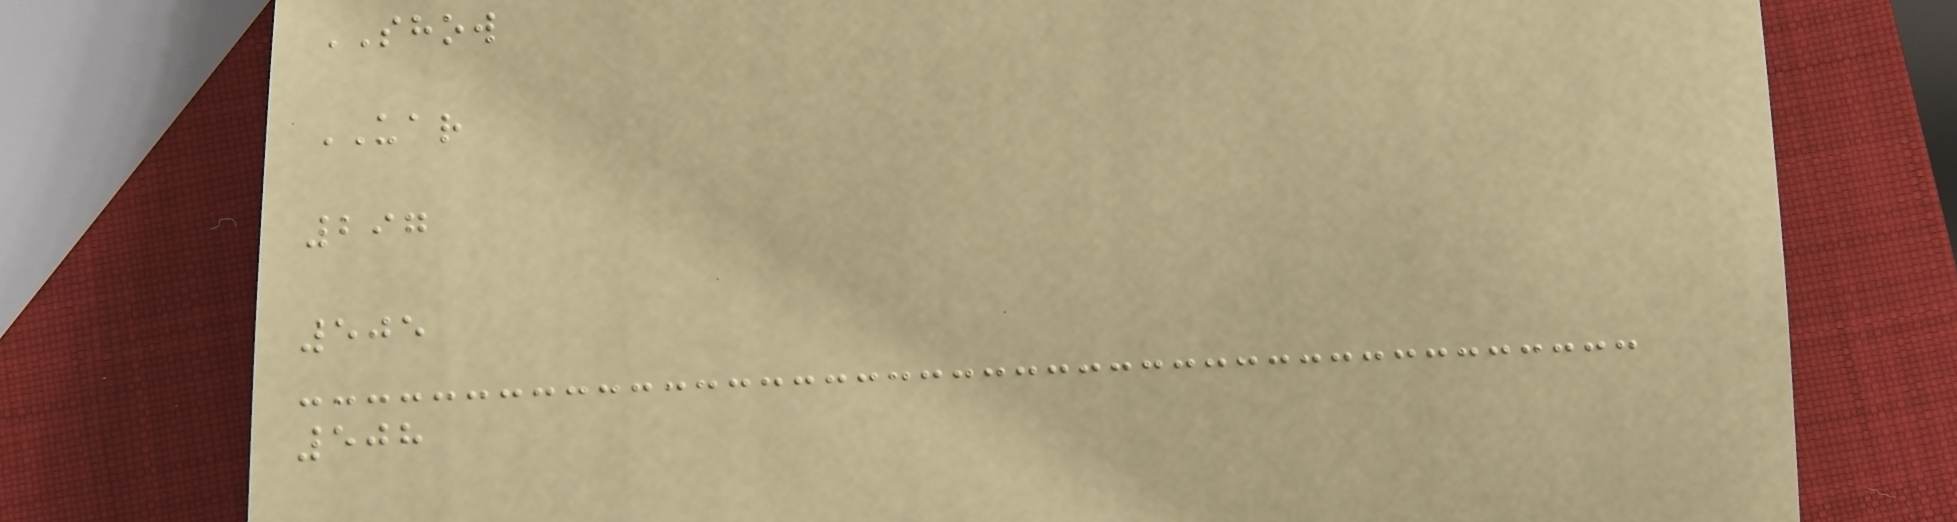SHOW
UAR
297
505
508
